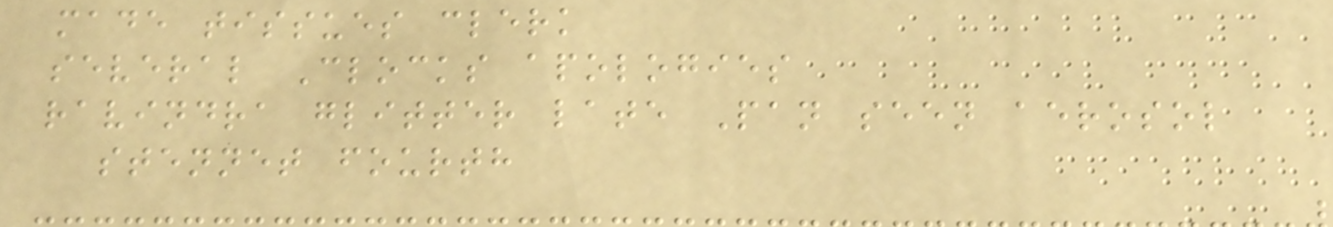made tissues clerk
several Clocks apologies
ravindra glitter late Pan seen aerosol
stennet fourth
